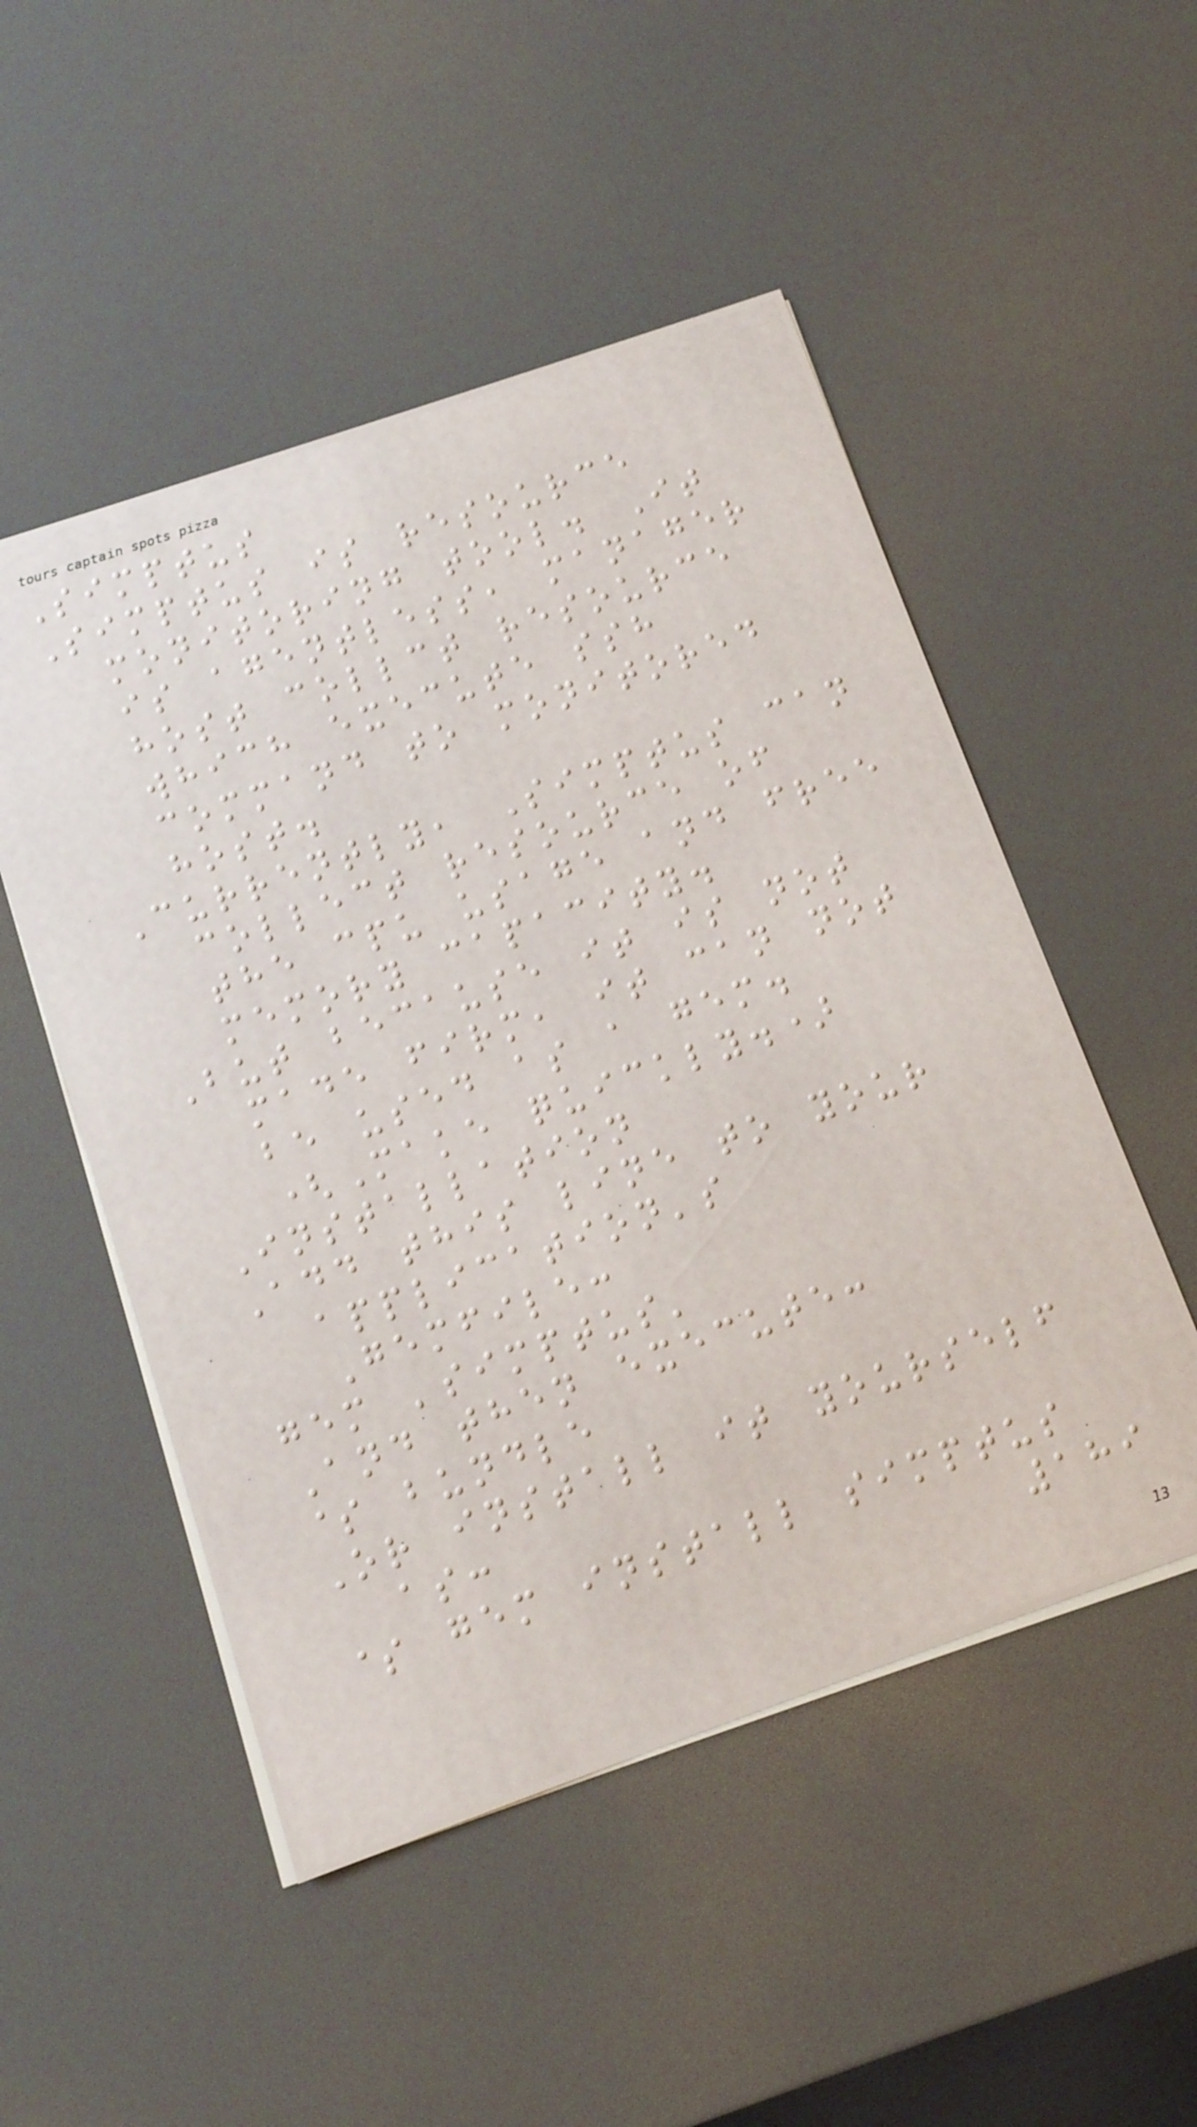Simptus
Simptus is resource
monitoring tool. It
is agentless, manager
host collct resource
which execute ssh
command to monitored
host.
Currently, Simptus can
collect resource of
the cpu usage and free
memory capacity.
But because it is not
made firm, it can not
be used as a gem.
(Make quickly.)
Installation
Add this line to your
application's
Gemfile:
gem 'simptus'
And then execute:
$ bundle
Or install it yourself
as:
$ gem install simptus
189
